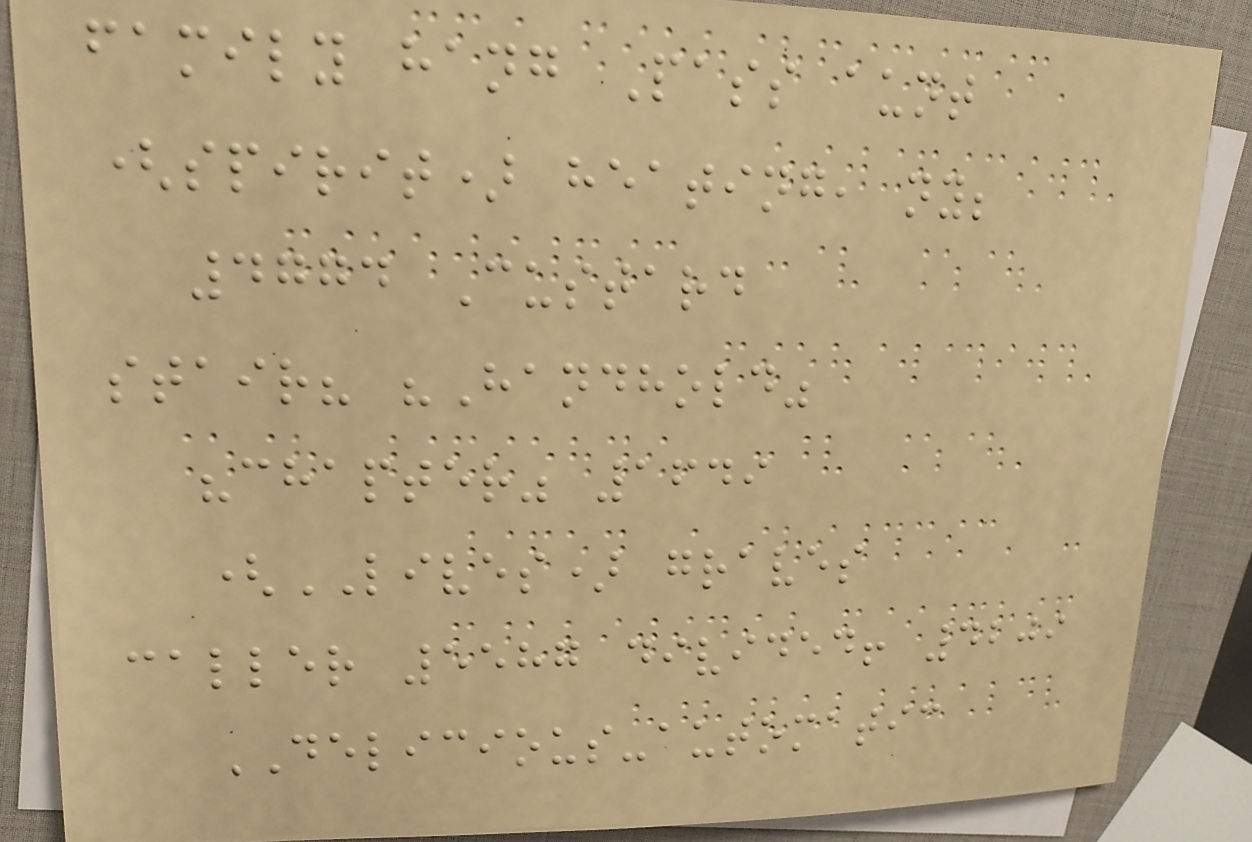family hang Pass aunt
(spirit) heating, ny;
4774 Custard
stair? "Handhold"
"chapter" 1649
(LIVES) graves
caller 5587 divided! 4209
DELICIOUS-automatic
